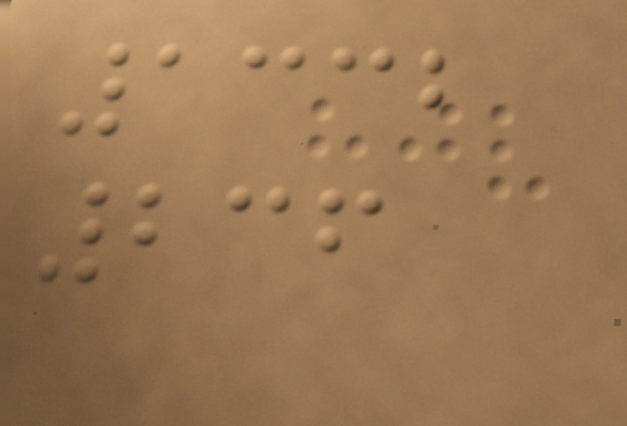1332
236
